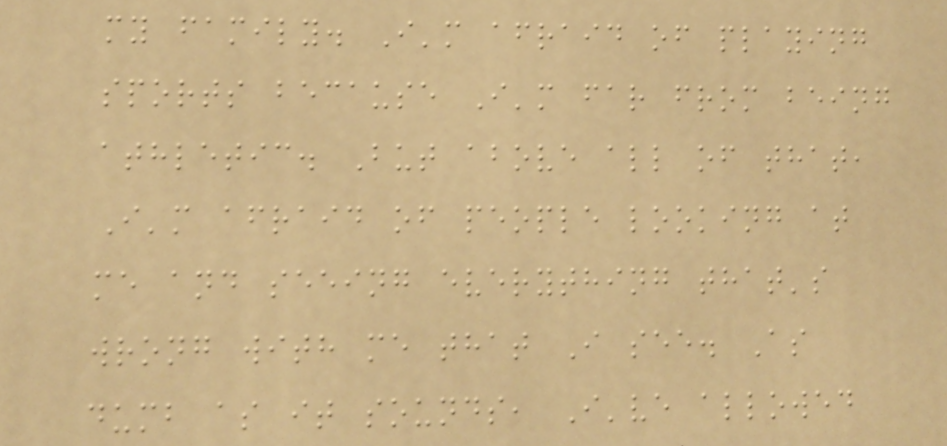my family. I'm afraid of playing
sports because I'm far from being
athletic. But above all of that,
I'm afraid of people looking at
me and seeing everything that's
wrong with me that I see. As
dumb as it sounds, I've allowed
